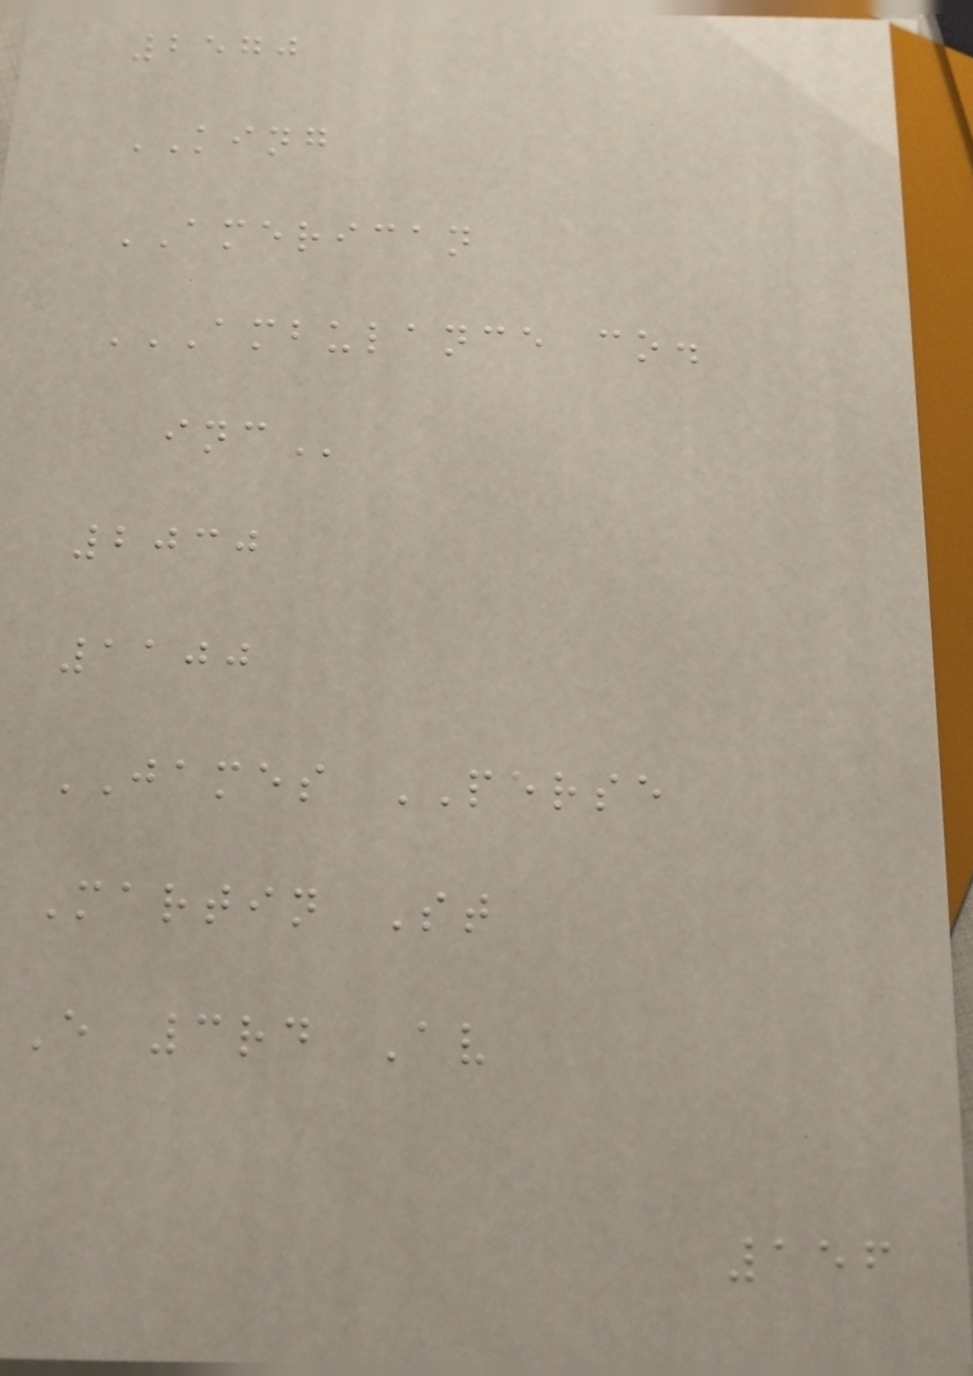2570
KING
AMERICAN
AMBULANCE CO.
INC
2030
1100
JAMES PERSE
Martin St
E 3rd Av
156
